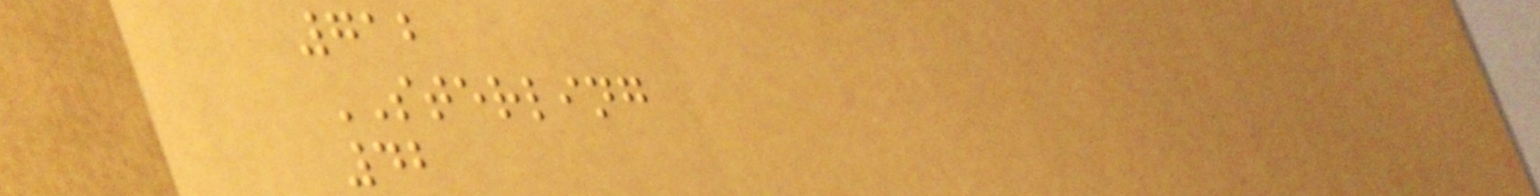712
STERLING
42
